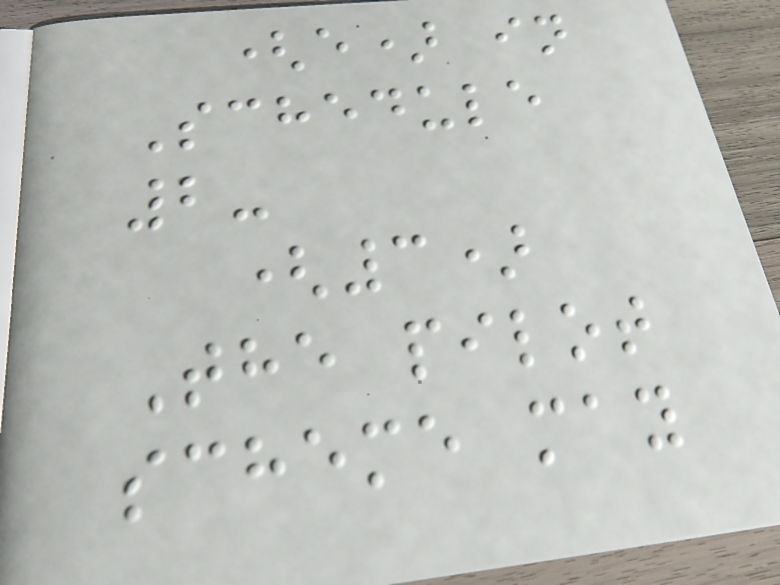(e) in
Schedule
2-
(3)
The pilot
scheme may
